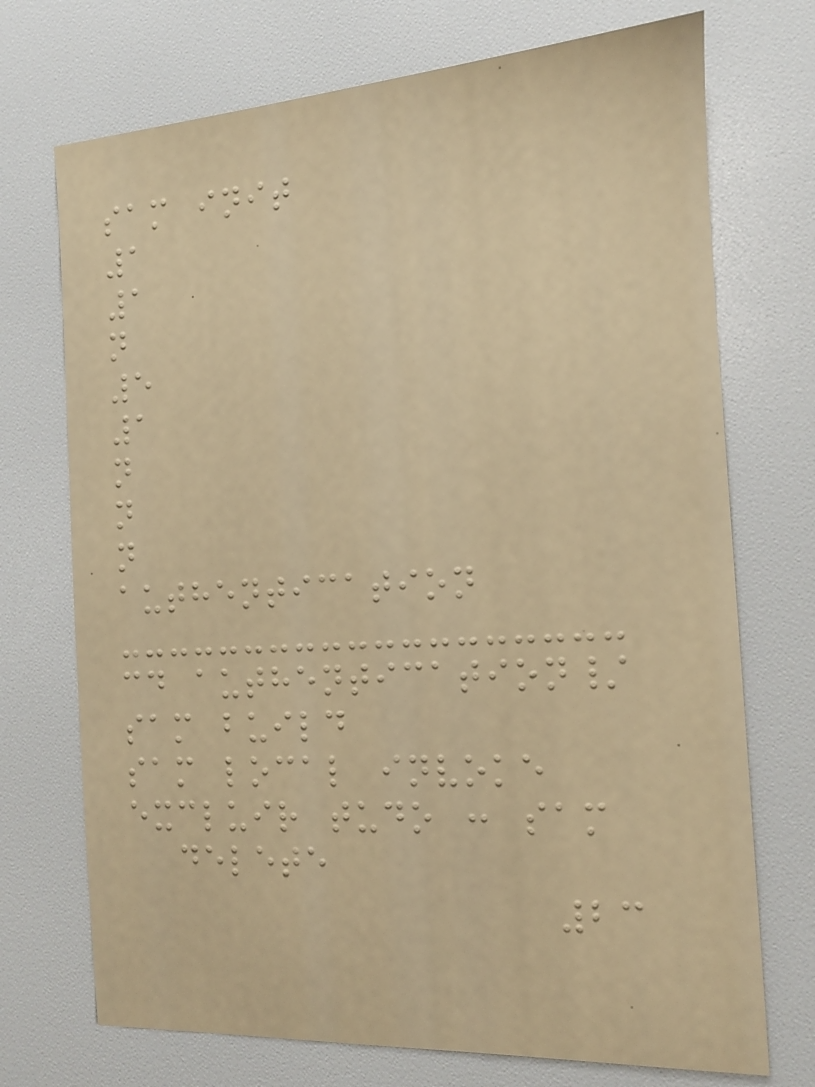sam init
1
1
n
5
1
n
n
n
authentication
cd authentication/
sam build
sam local invoke
excluir tudo : sam
delete
23
